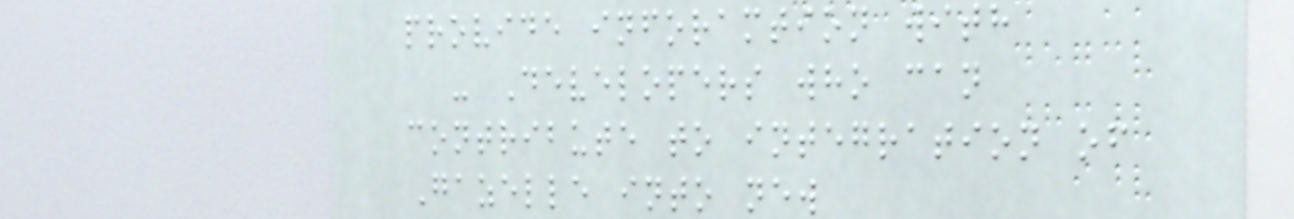provide inforamtion with
- Developers who can
contribute to integration of
Gazelle into new
